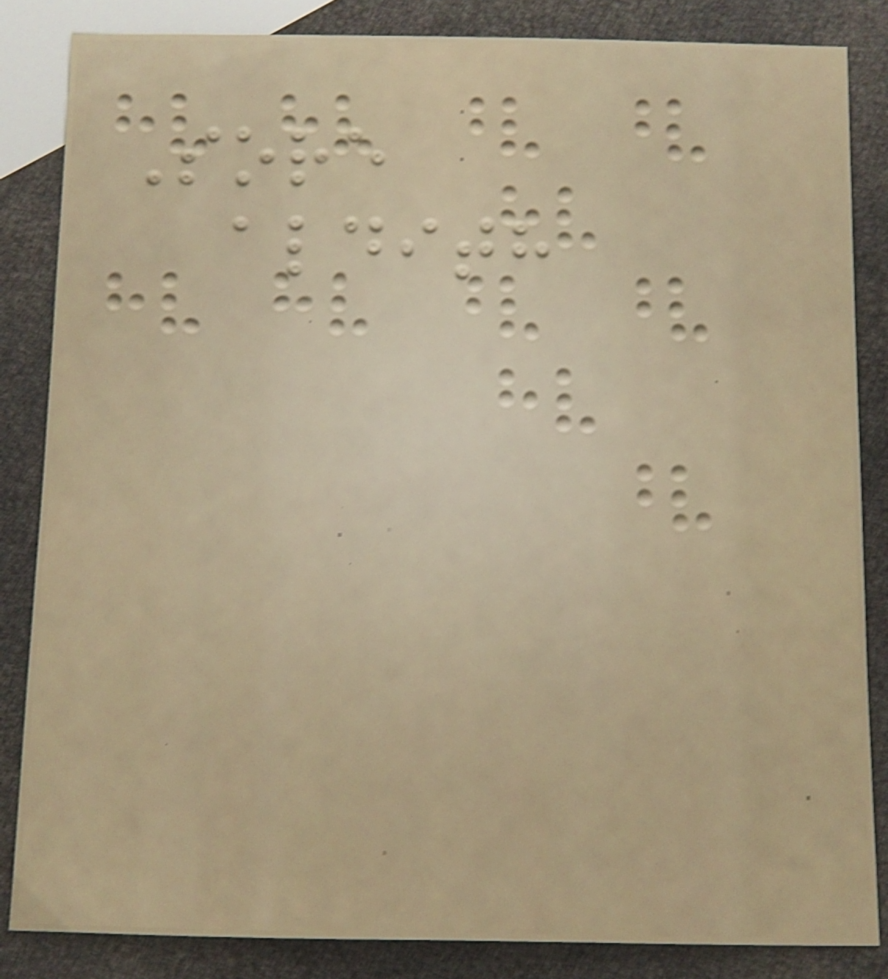Sore
aldith
